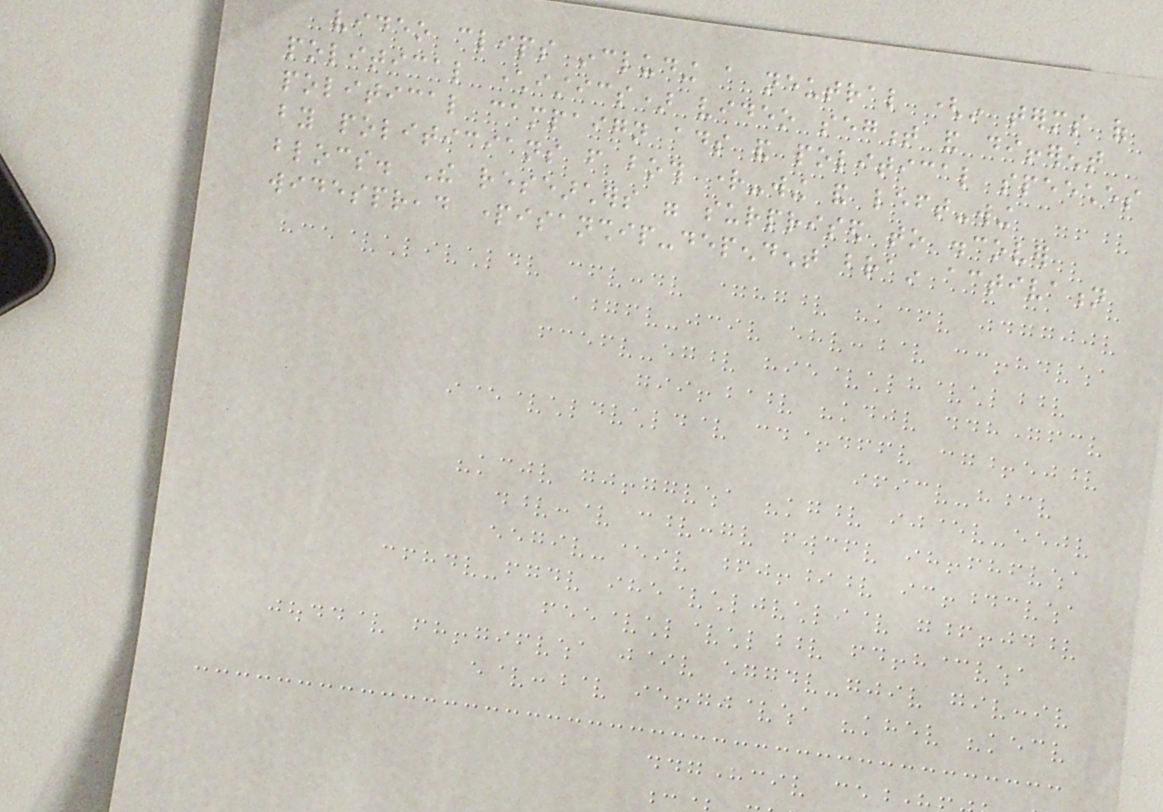video clips including a neutral (in terms of
political characteristics) video segment and different
political campaign ads and political speeches
by politicians from both right-wing and left-wing
blocs. The researchers were surprised to discover
widespread partisanship-dependent brain activation
